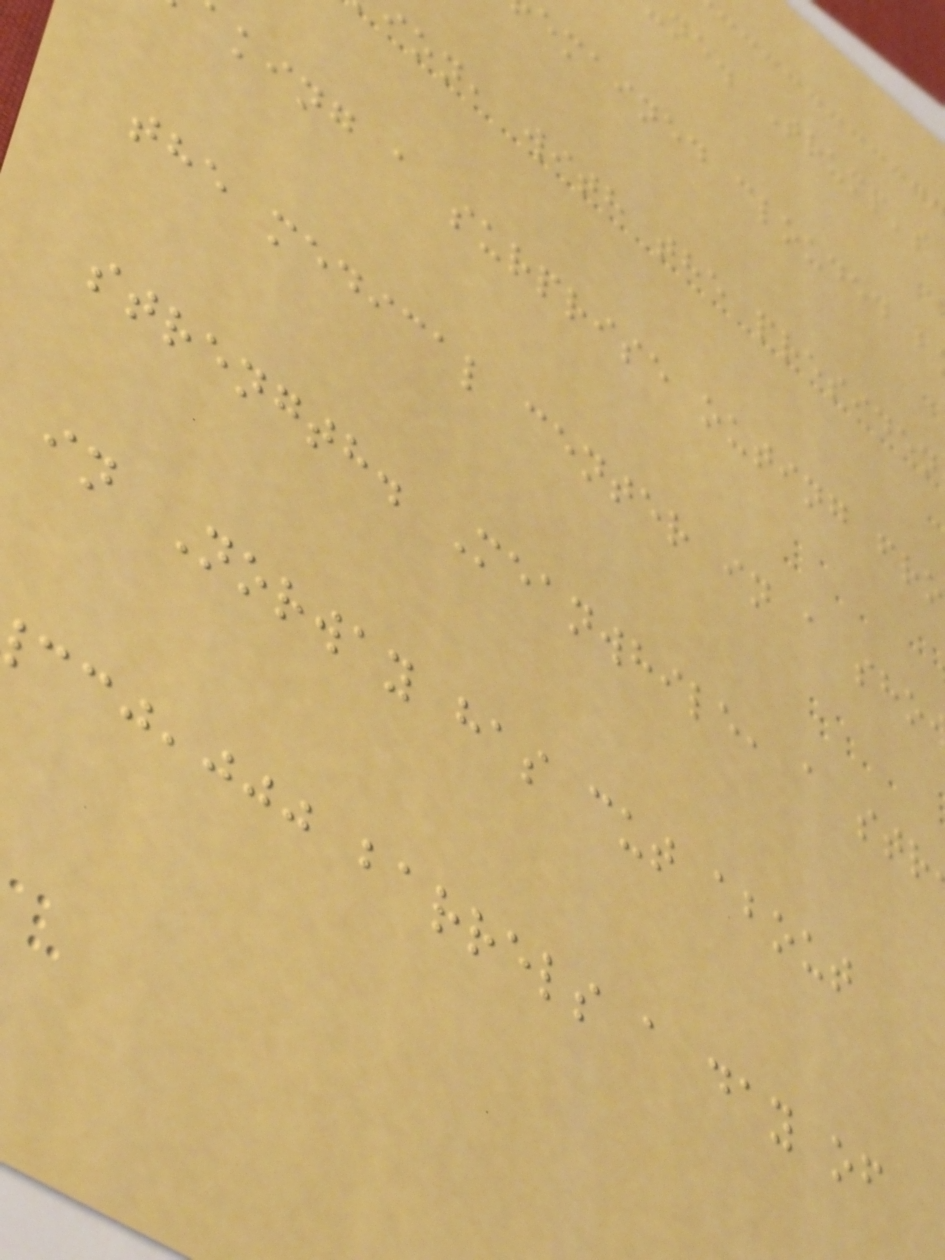ne. Trump's
emained clouded b
ion, with the presiden
king a surprise outing fro
the medical center in a sho
strength. Meanwhile, a str
in Norway has cut about
,jjj barrels a day of
